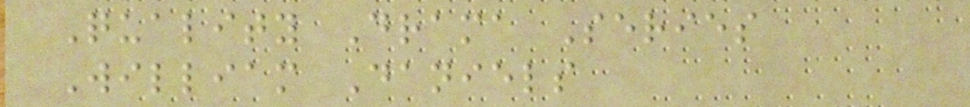Quality Drama Series
William Daniels
